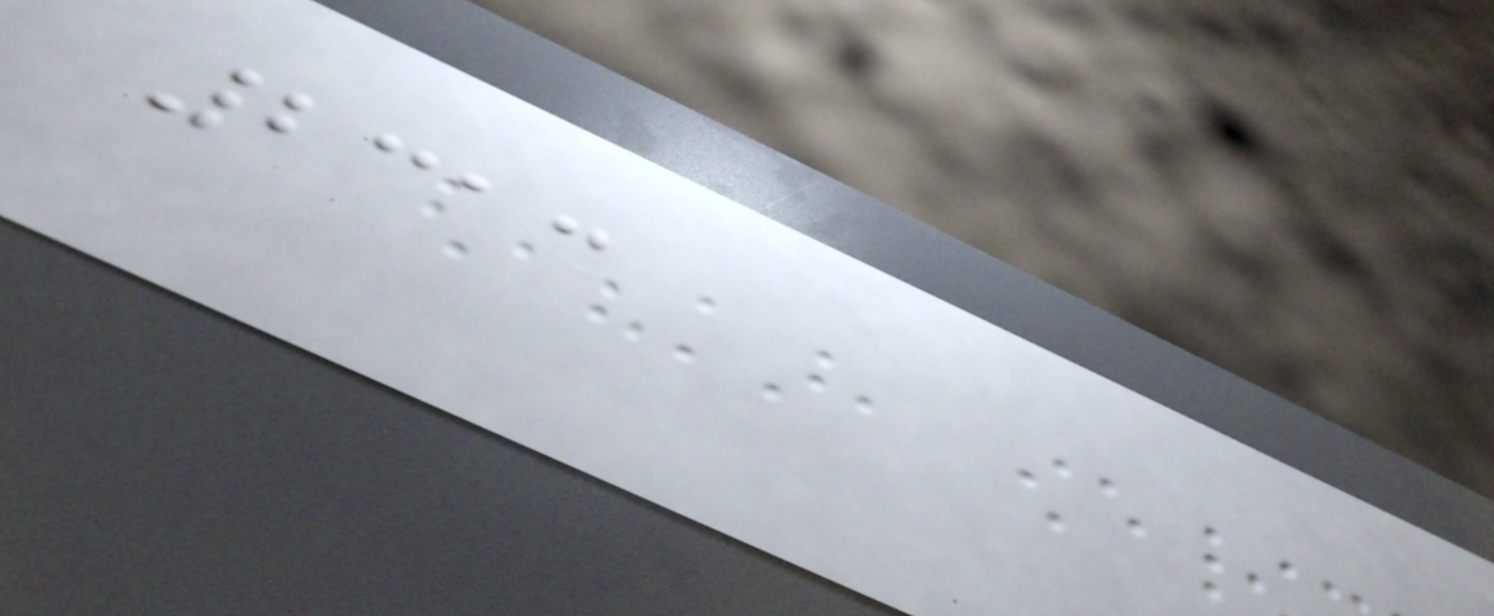2313
